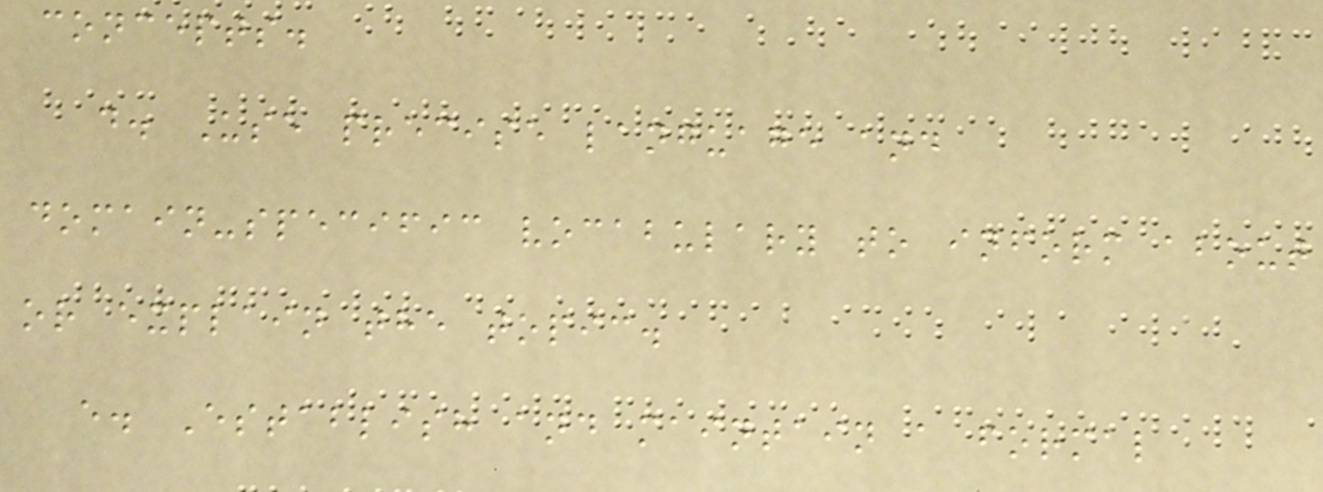concepts.
d. Use precise language and
domain-specific vocabulary to inform about
or explain the topic.
e. Establish and maintain a formal
